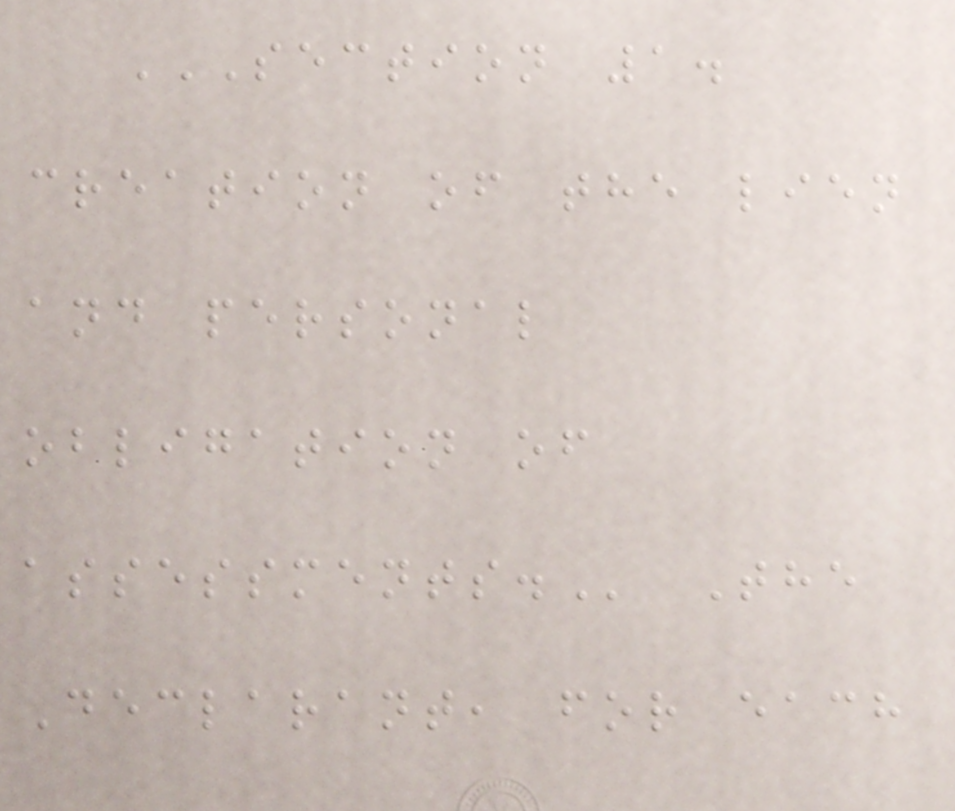SECTION 1.
CREATION OF THE LIEN
AND PERSONAL
OBLIGATION OF
ASSESSMENTS. The
Declarant, for each
